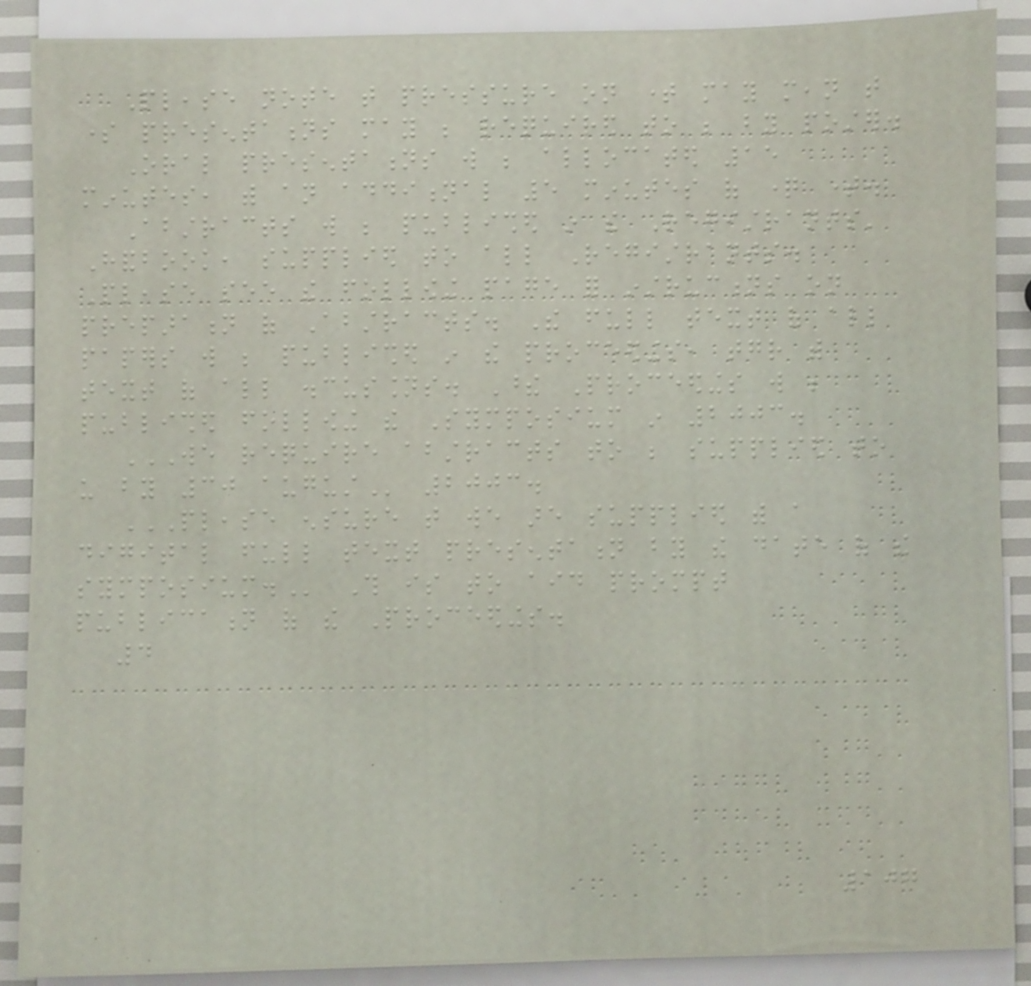Please note that pressure on time may mean that
some presentations may be required to be by poster.
Oral presentations will be allocated 15
minutes, with an additional 5 minutes of question time.
Abstracts will be published in the Registrants'
Handbook, supplied to all Registrants.
Please see the following page for instructions on
preparation of Abstracts. The full text of all
papers will be published in the proceedings, together with
text of all discussions. These Proceedings will be
published following the Symposium in 2003.
WE REQUIRE ABSTRACTS TO BE SUPPLIED TO
US BY 30 AUGUST 2003.
PLEASE ENSURE THAT WE ARE SUPPLIED WITH A
DIGITAL FULL TEXT PRESENTATION BY THE DATE OF THE
SYMPOSIUM. This is to aid prompt
publication of the Proceedings.
4
107
